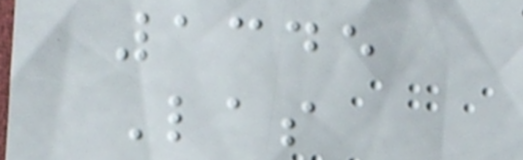1345
Las
